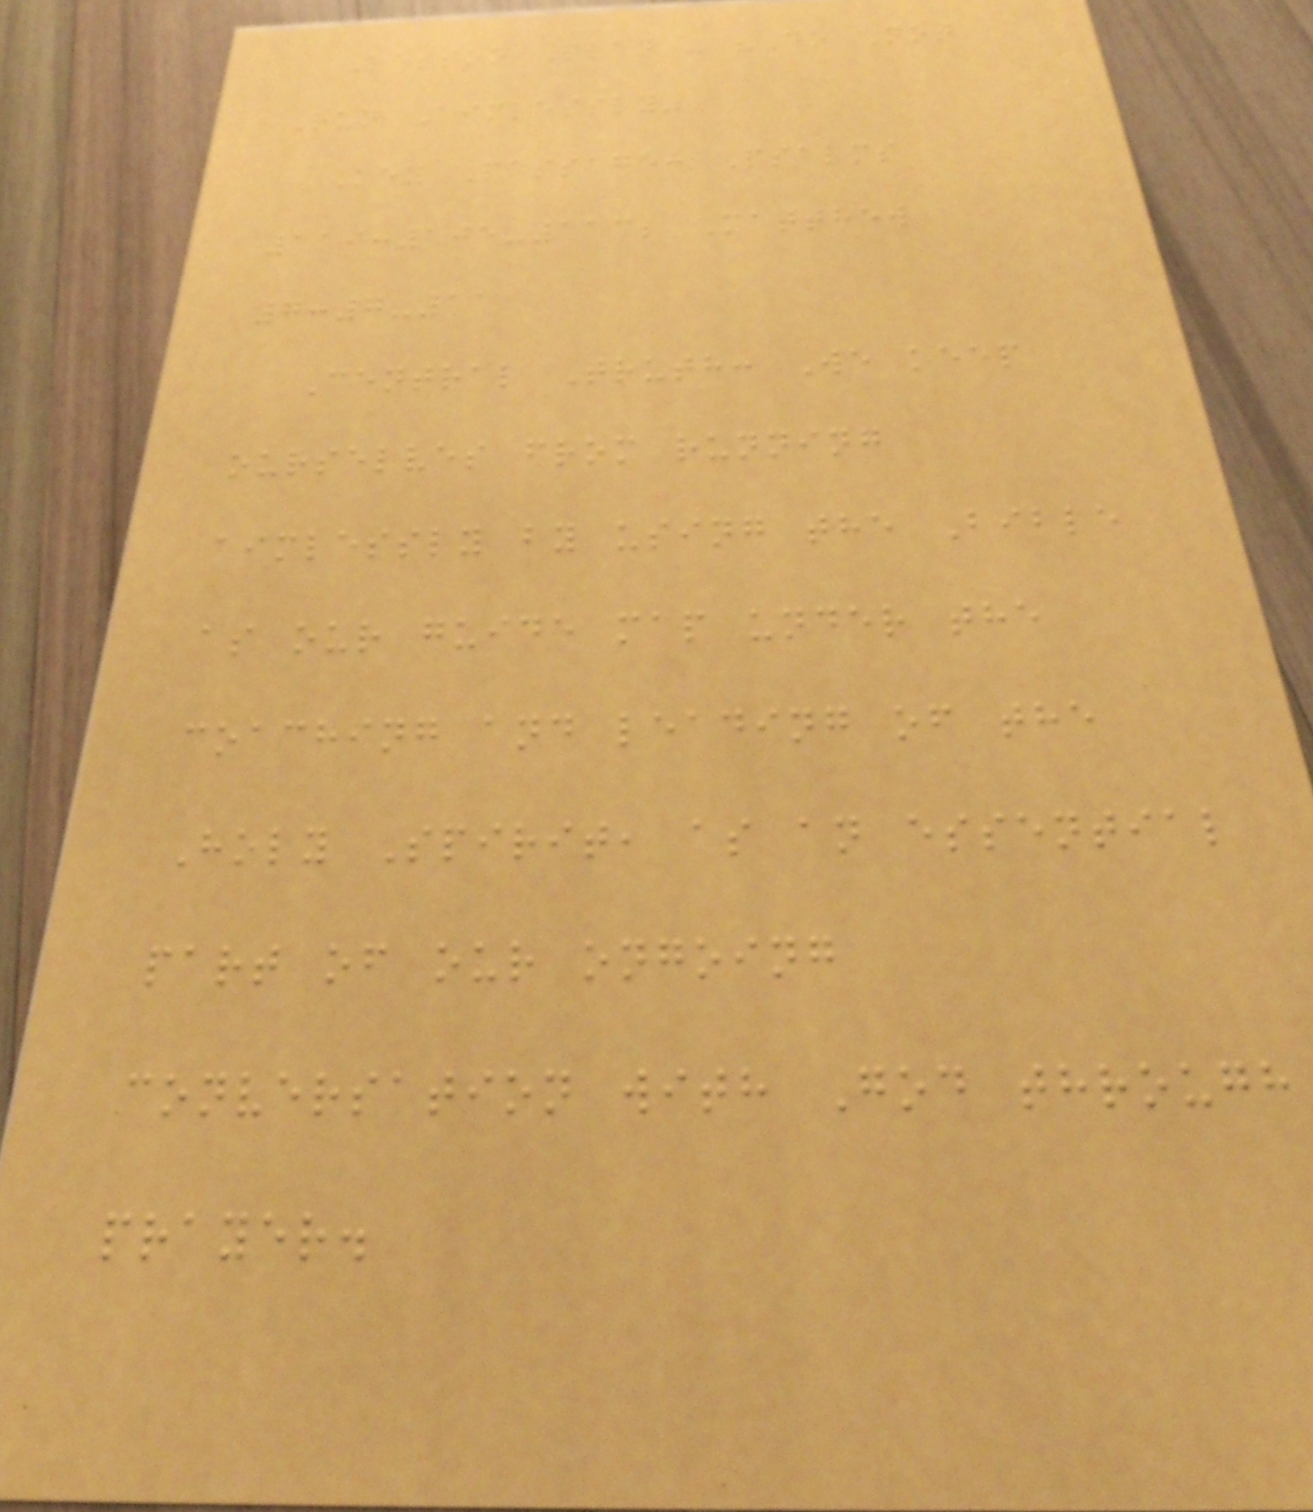Lesson Plan - "Do Not
Run Aimlessly"
Key Passage: Psalms
119:105-113; Matthew
7:7-11
Central Truth: We keep
ourselves from running
aimlessly by using the Bible
as our guide map under the
coaching and leading of the
Holy Spirit, as an essential
part of our ongoing
conversation with God through
prayer.
